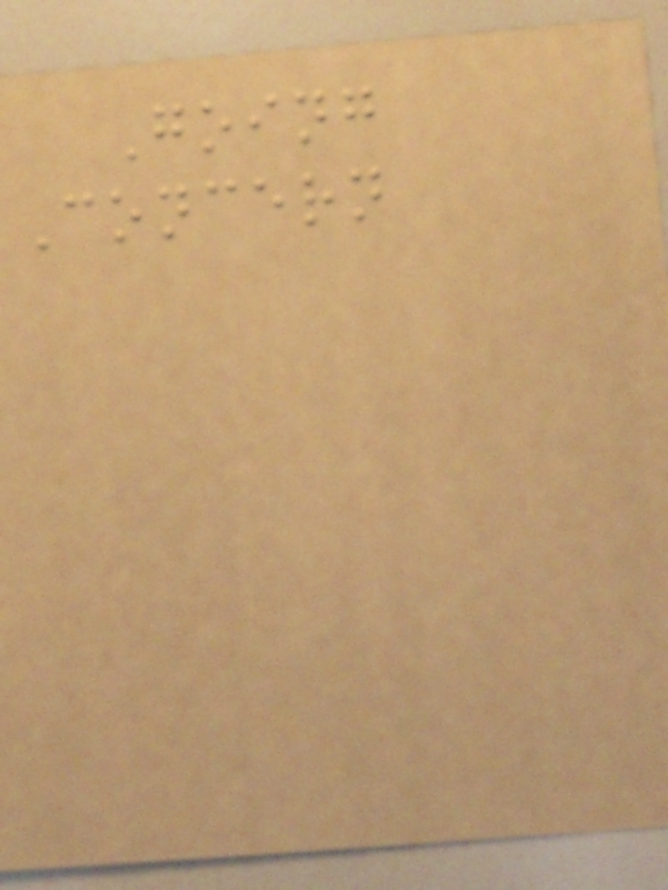Going
Concern
